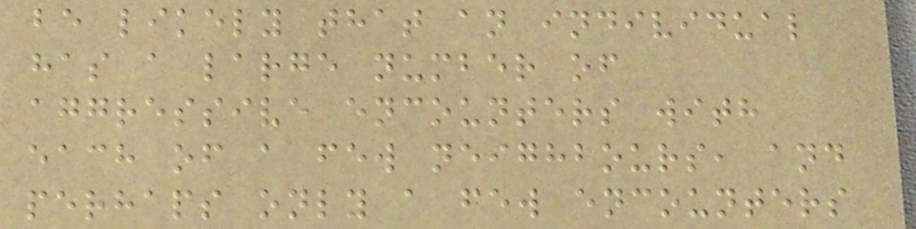be likely that an individual
has a large number of
aggressive encounters with
each of a few neighbours, and
perhaps only a few encounters
